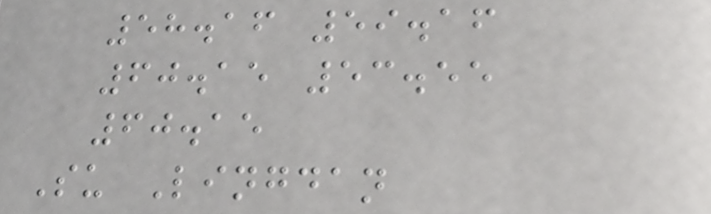58.16 59.16
60.15 53.55
60.15
Su Lingdan
